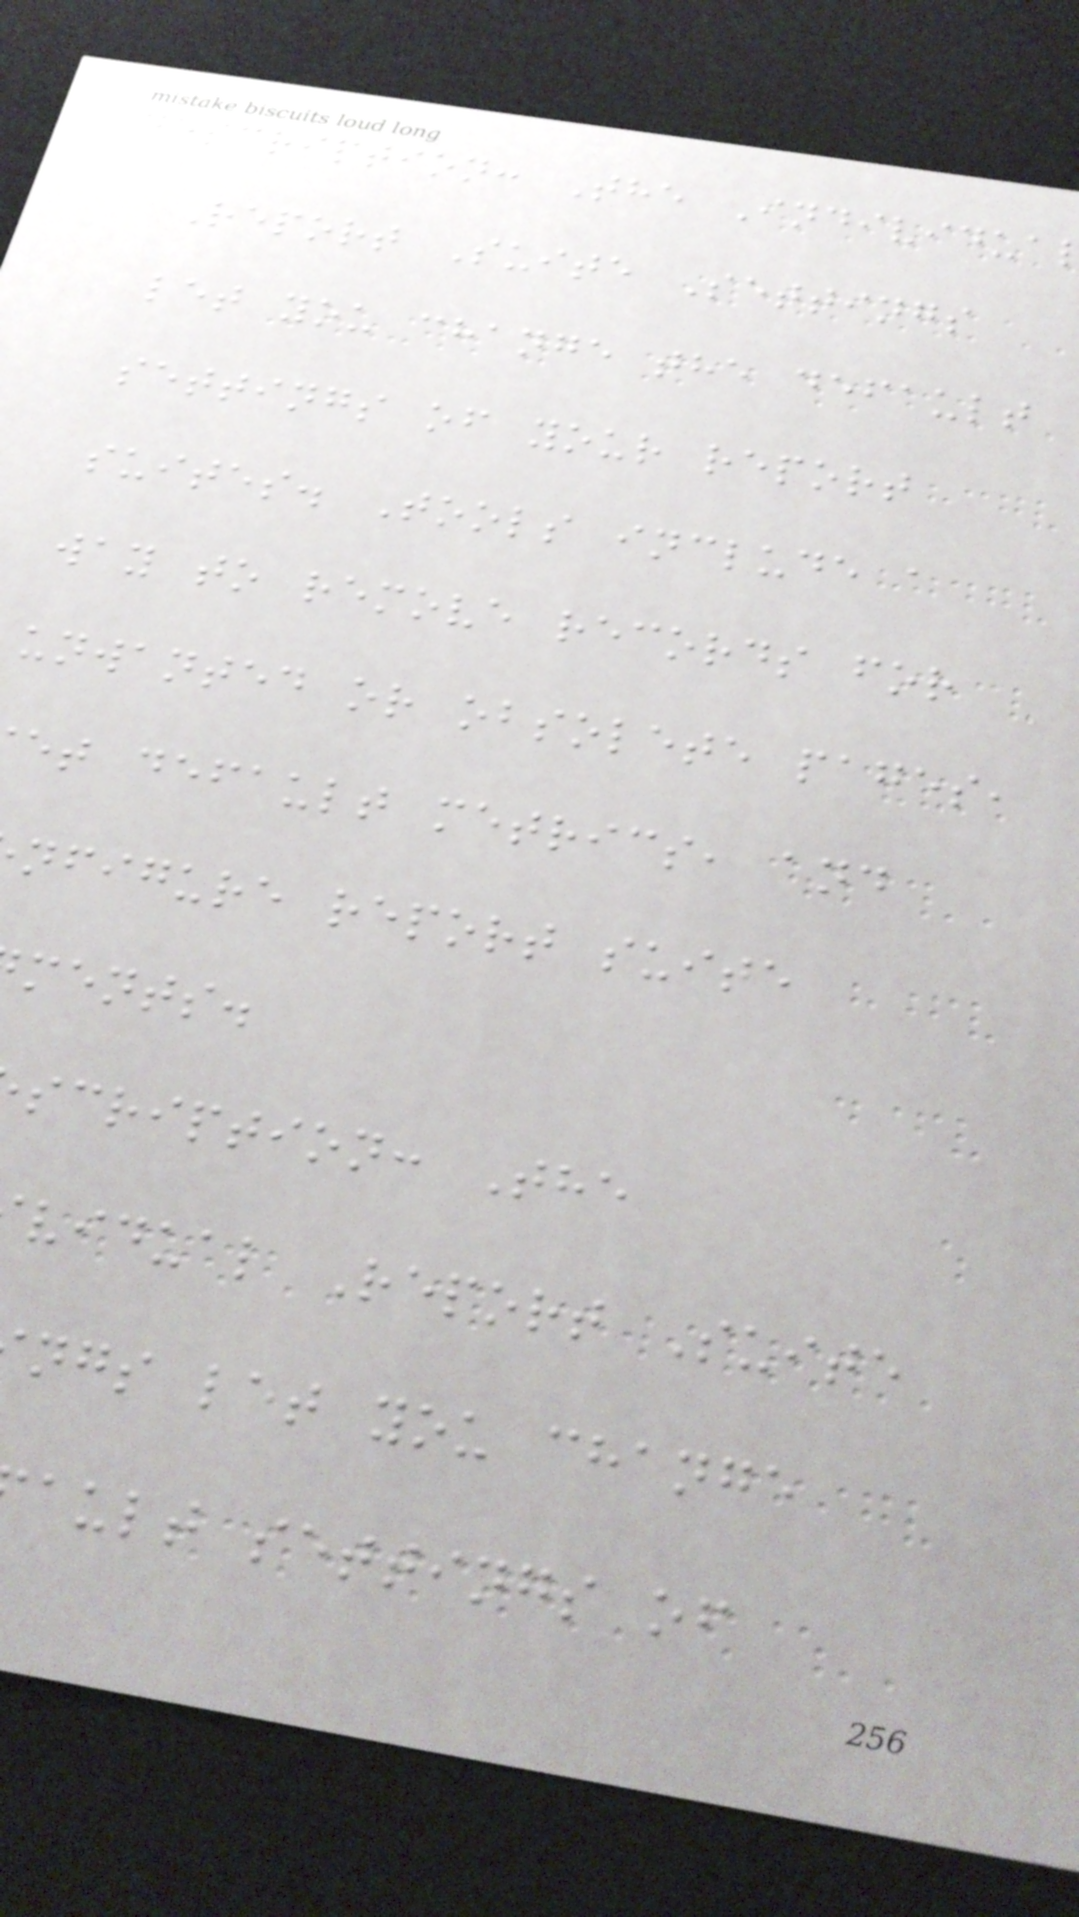description: The Individua
Report Suite Settings
let you change the default
settings of your report
suites. Tools include a
way to remove records for
unwanted or obsolete pages,
et default metrics, and
nfigure report suite
ments.
scription: The
vidual Report Suite
ngs let you change
ault settings of
